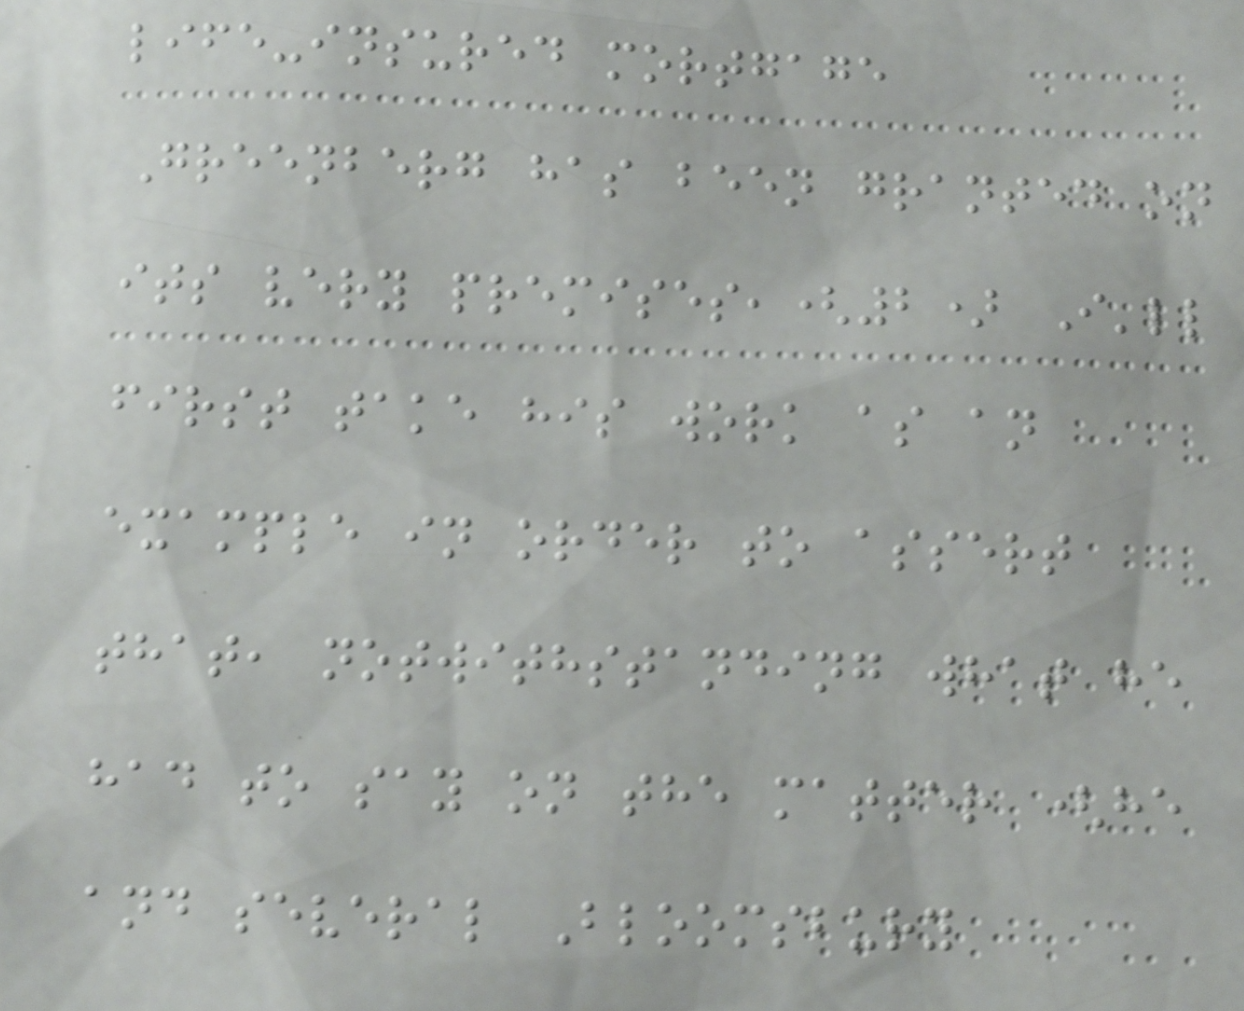life-insured mortgage
Greenberg has been granted on
its very premises,(2) I'll
first take his work as an
example in order to assert
that, notwithstanding what he
had to say on the matter (he
and several Bloomsbury
